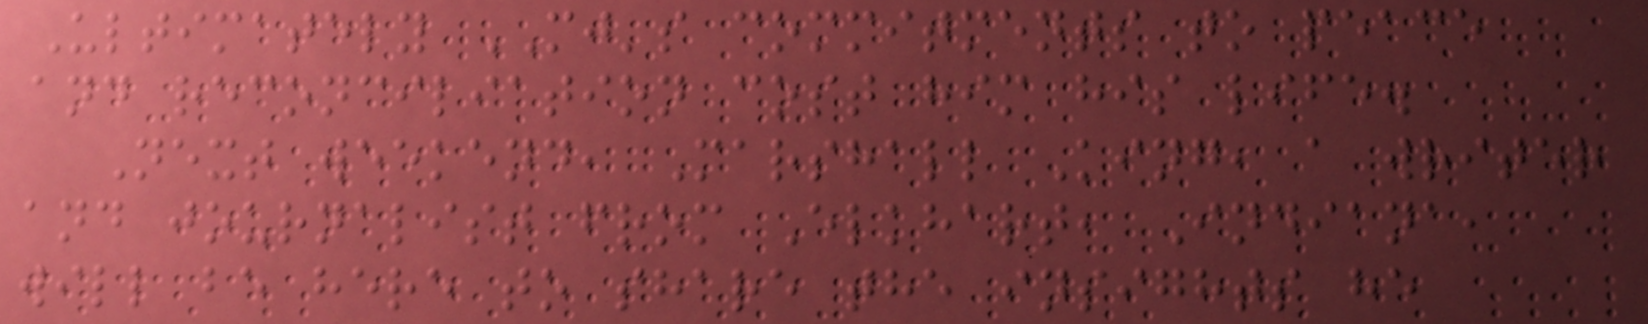Ultimately MJ's commitments to peace
and reconciliation cost him his life.
Next weekend, Marshall King, a writer
and journalist from Elkhart, Indiana,
will be here to share the insights he
